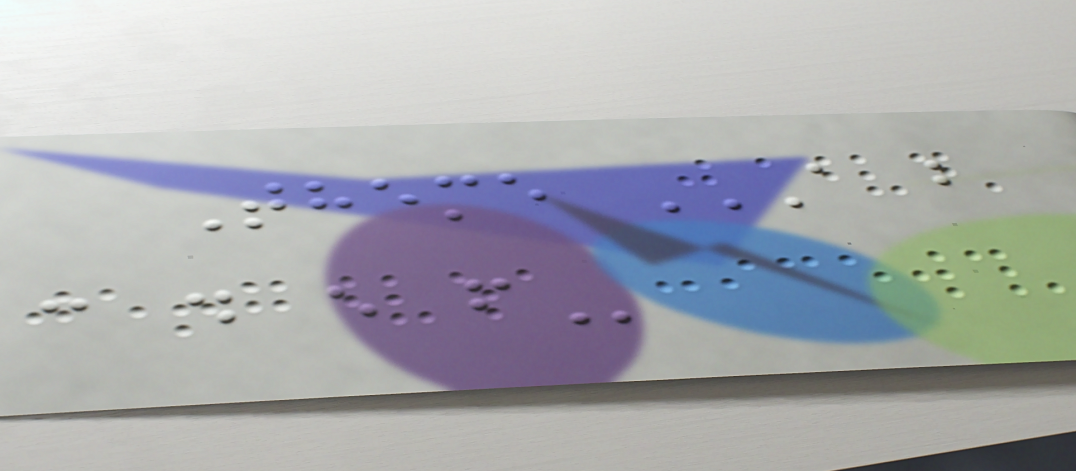Theme A B
C D E F
